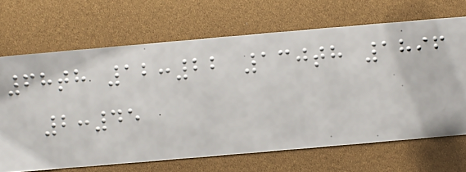68th 12:22 130th 1896
2:45
